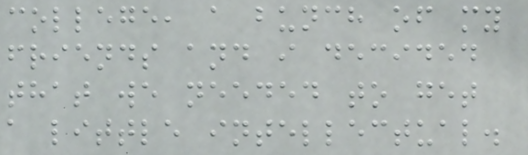college, a bunch of my
friends and i decided
that we needed to get
a little intellectual.
